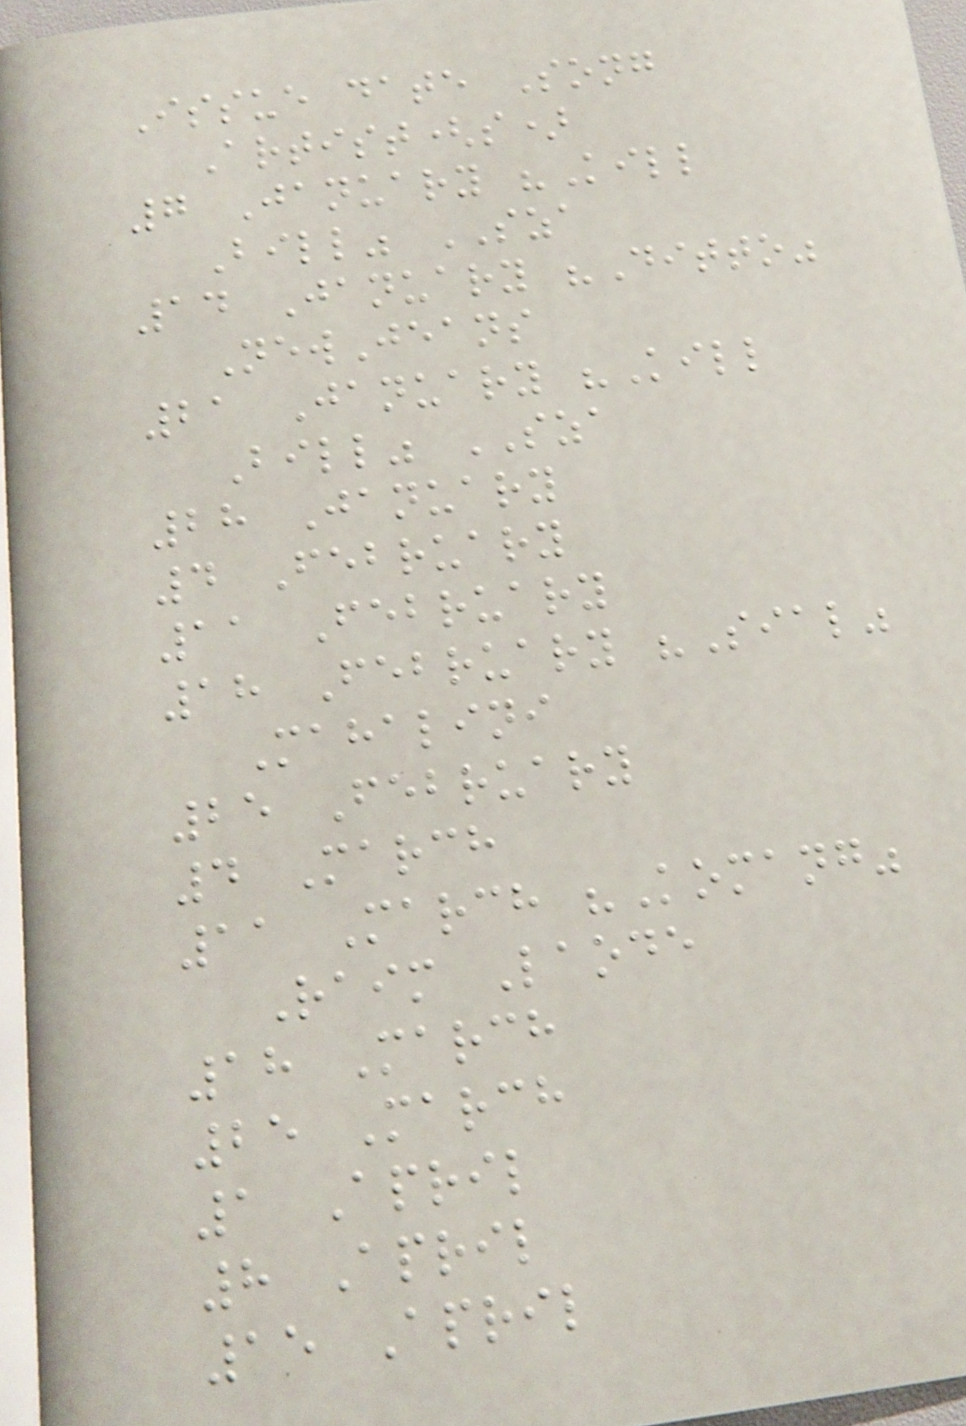Issue date Song
Artist(s)
7 January "Kill
Bill" SZA
14 January "Ditto"
NewJeans
21 January "Kill
Bill" SZA
28 January
4 February
11 February
18 February "Sial"
Mahalini
25 February
4 March
11 March "Komang"
Raim Laode
18 March
25 March
1 April
8 April
15 April
